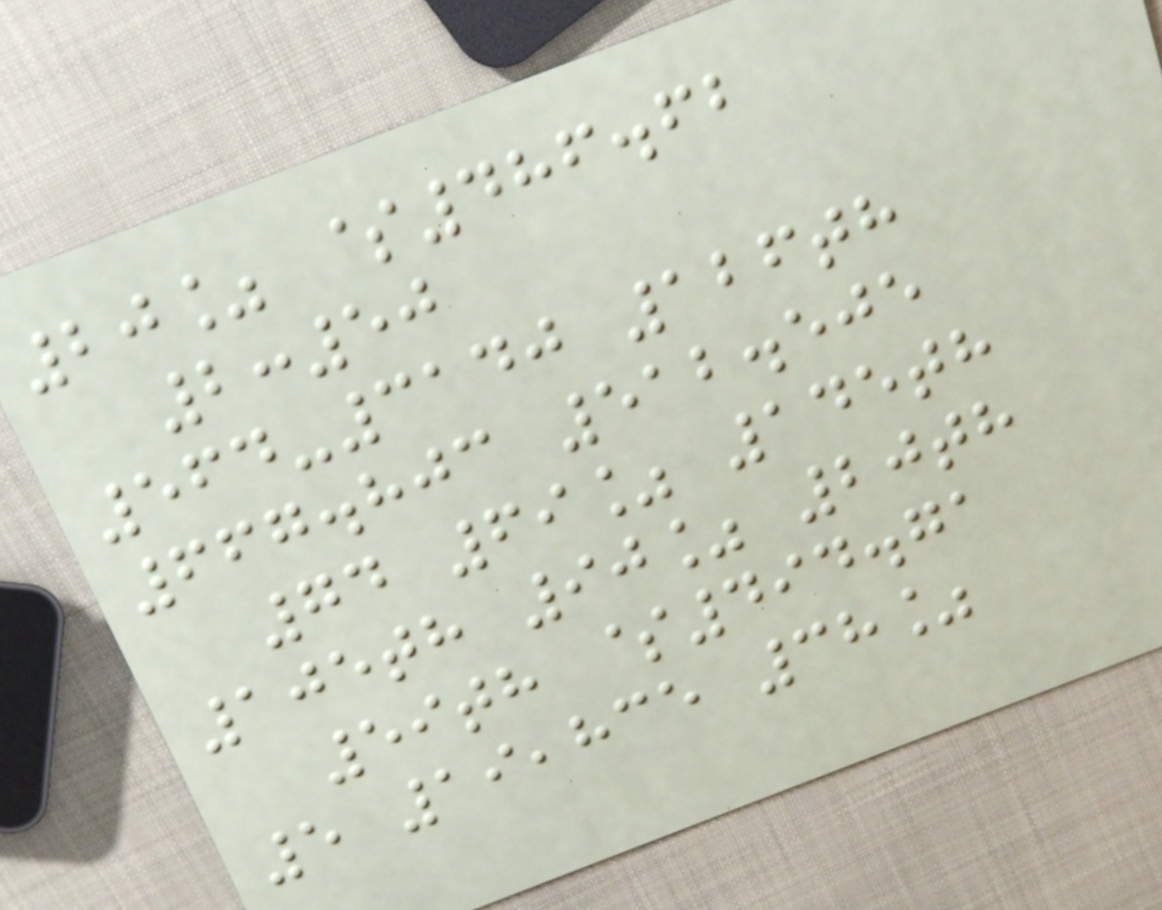20% $486.62
2:50
564-3140 126th
667.803 512.505
74 69% 145th
105th 90% 20th
59th $494.71
5 19,835 38%
